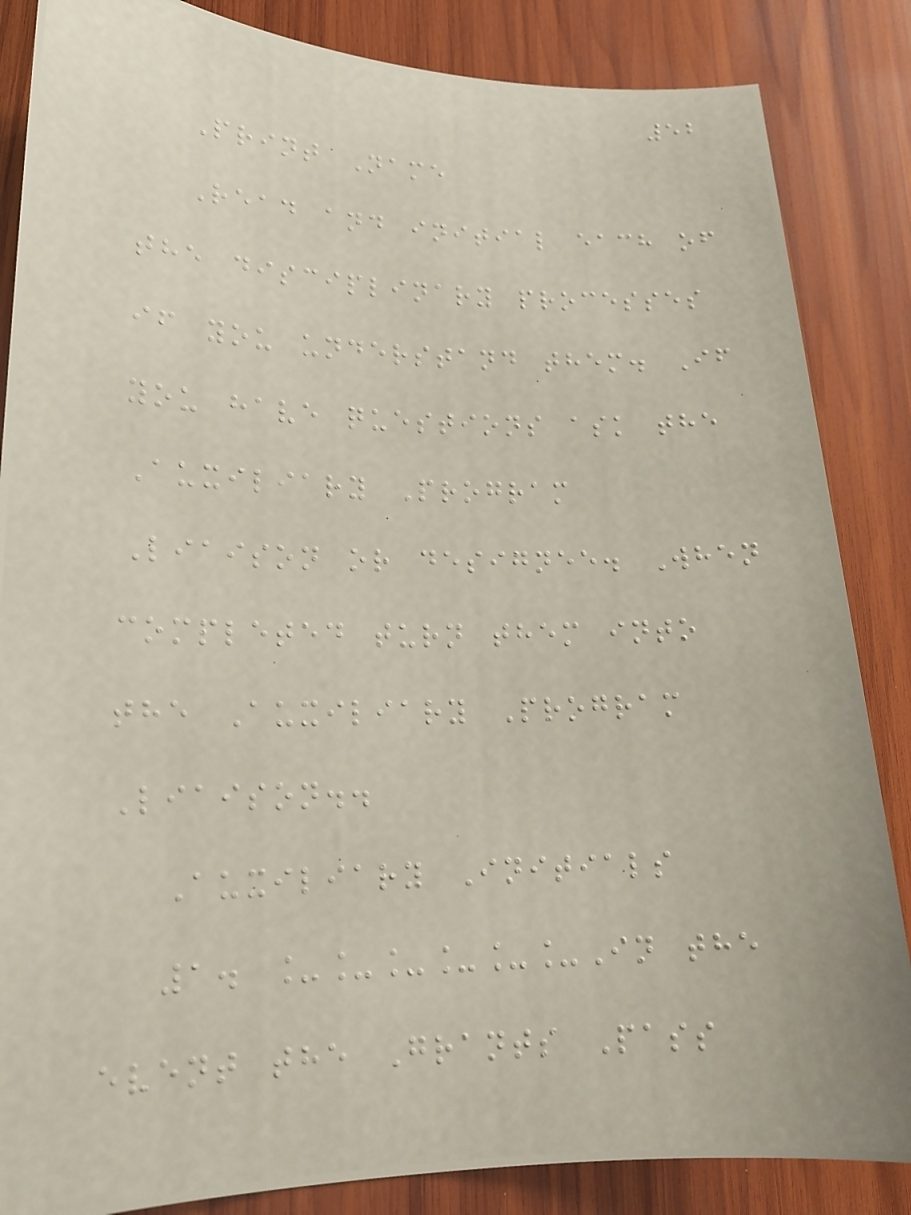52
Print Name
Read and initial each of
the disciplinary processes
if you understand them. If
you have questions ask the
Auxiliary Program
Liaison or designee. When
completed turn them into
the Auxiliary Program
Liaison..
Auxiliary Initials
1. ______In the
event the Grants Pass
